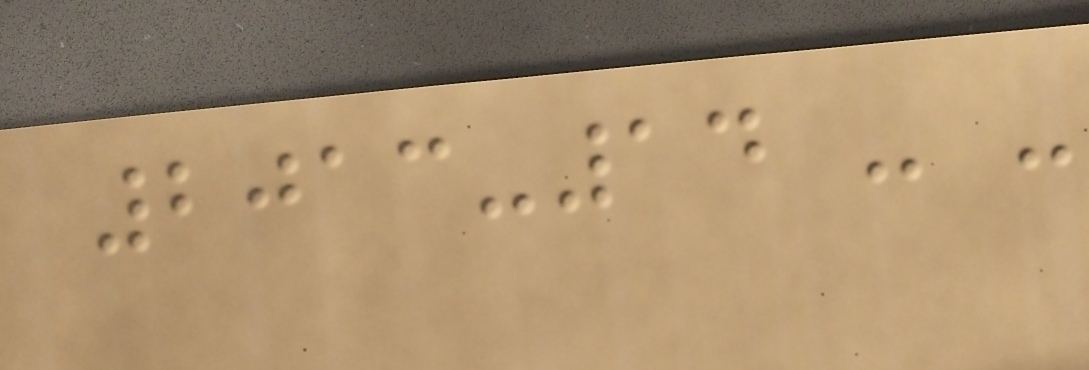2013-14 - -
